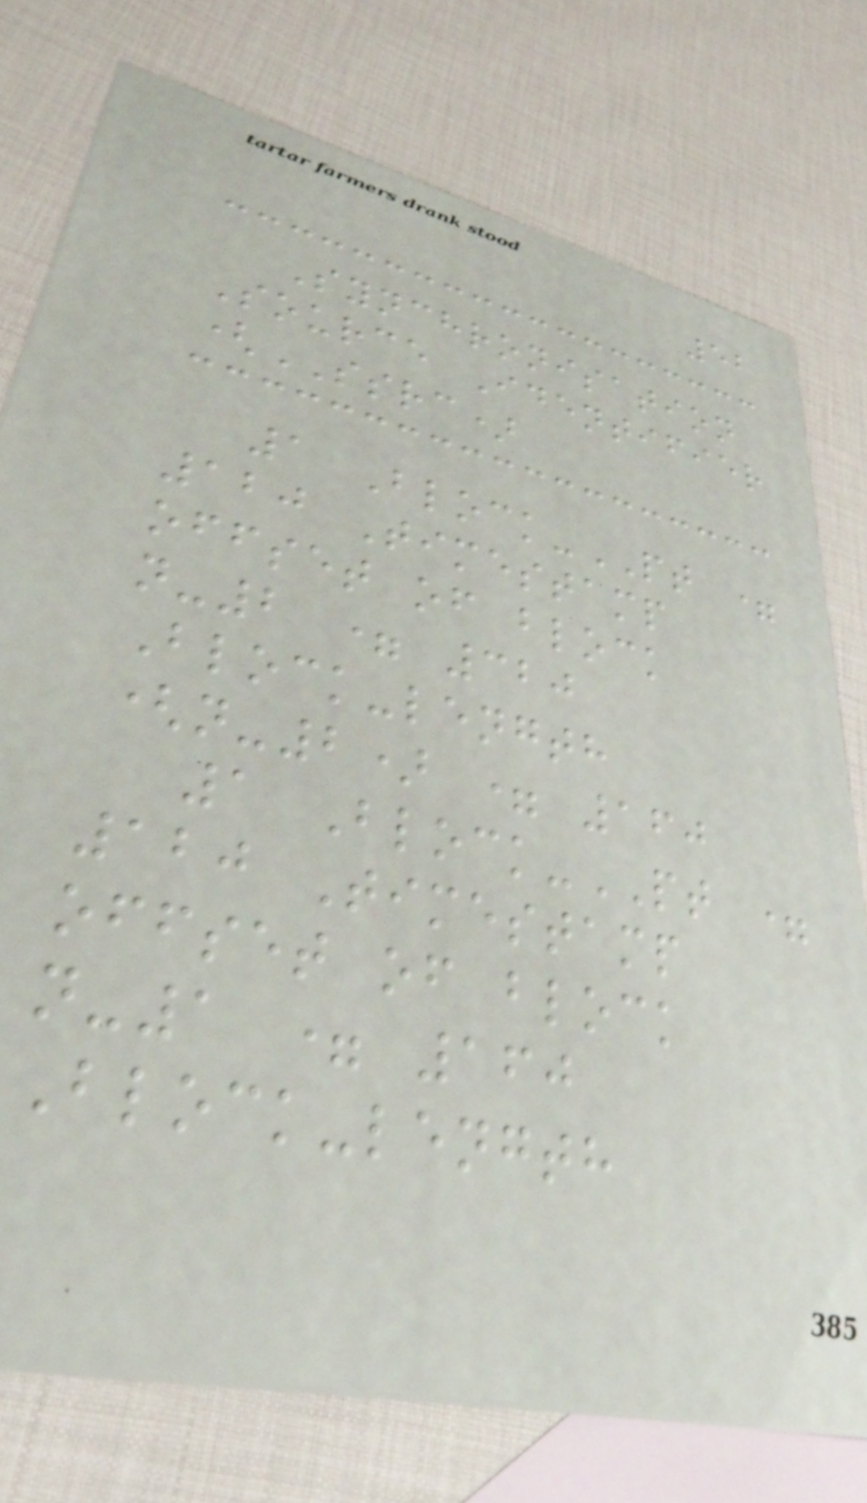52
Synchronisation
Source Identifier
(SSRC)
1 Block-PT =
120 Timestamp
offset of block
n-2 = 320
Block-length
(n-2) = 160
1 Block-PT =
120 Timestamp
offset of block
n-1 = 160
Block-length
